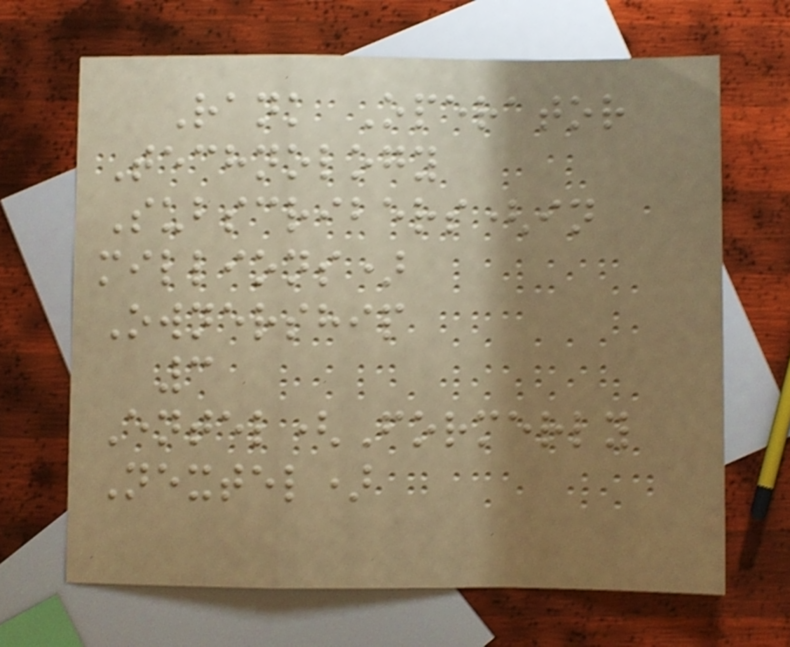Rank Operator
Technology
Subscribers(in
millions)
Ownership
3
Entel(Formerly
Nextel)
